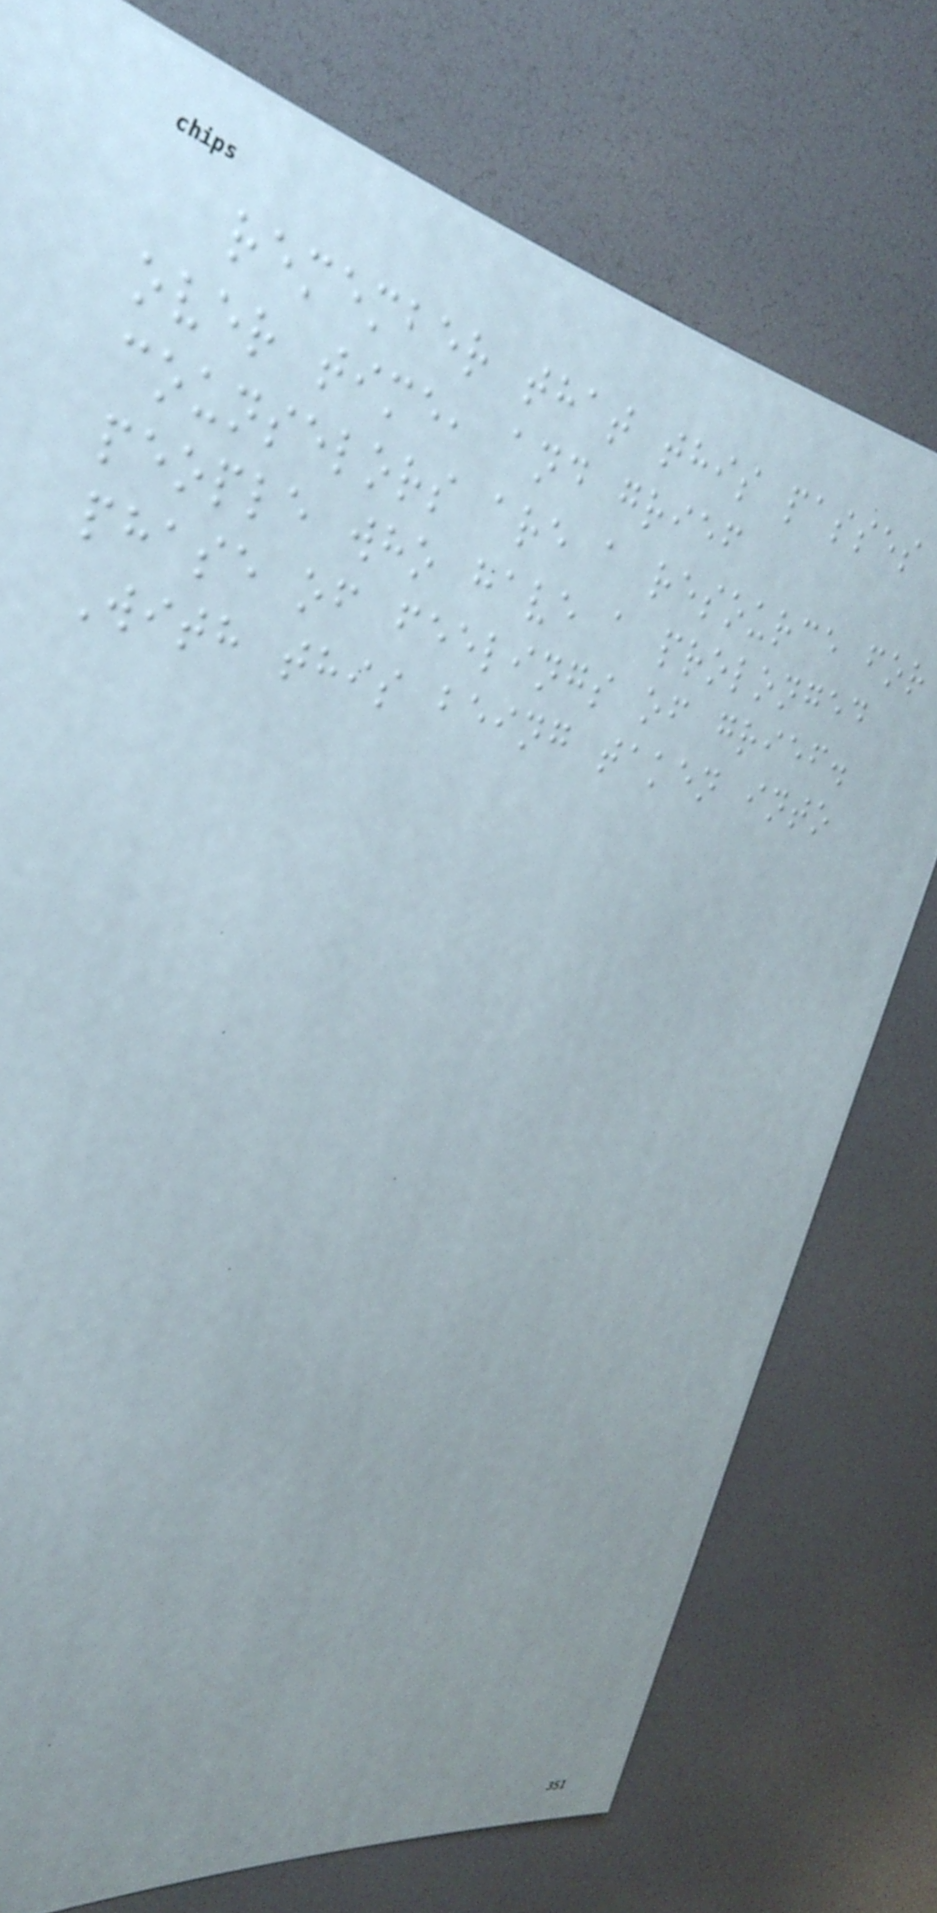remember that this passes
over time, and grief
counselors are a resource for
people who have a prolonged
phase of feelings of grief.
With this being taken into
